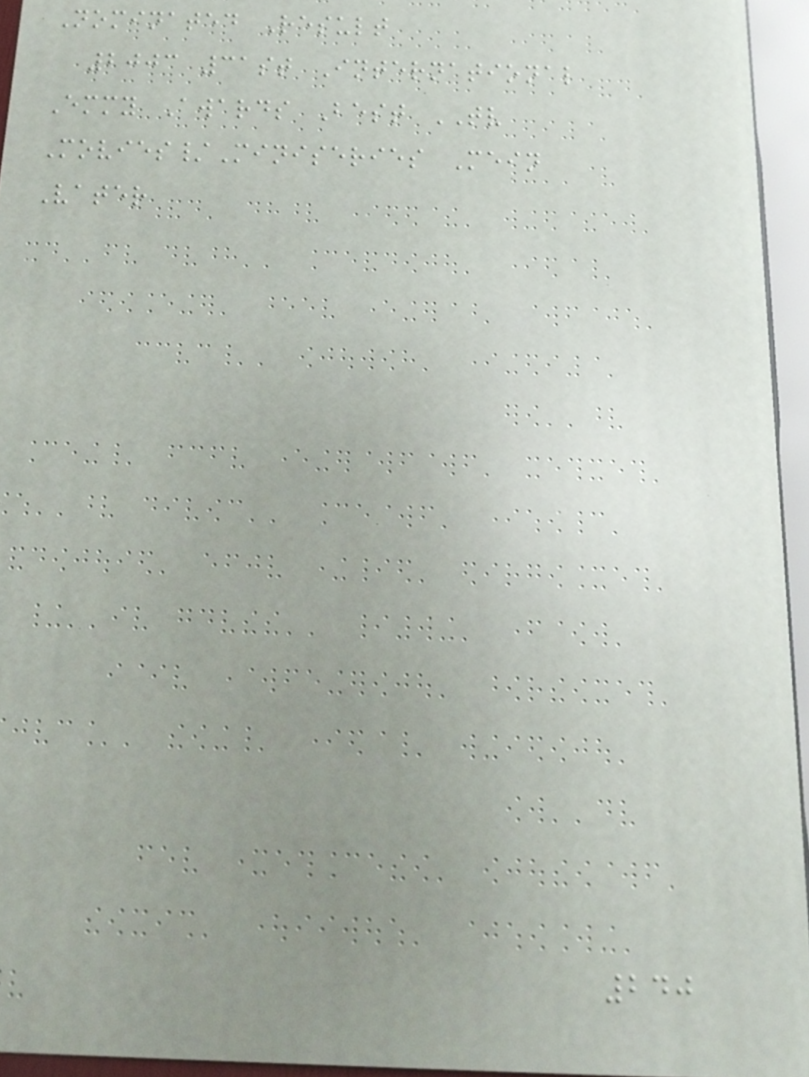Nominated Result
2003 31st International
Emmy Awards Best TV
Movies/Miniseries Mein
Vater
240
